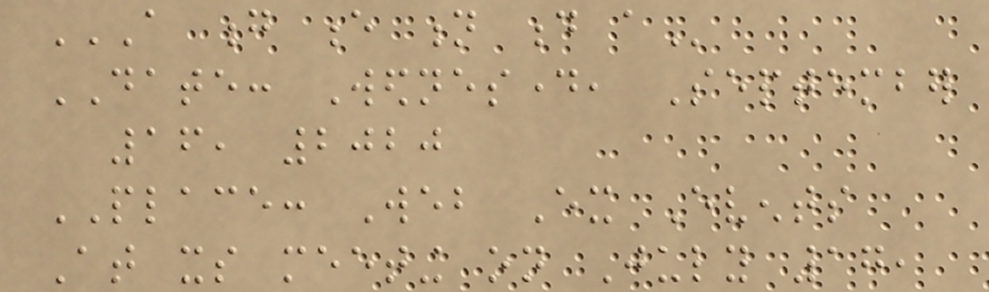A G E N D A
DATE: Wednesday, September
16, 2020
PLACE: Web Ex Events
At its meeting on July 17,
